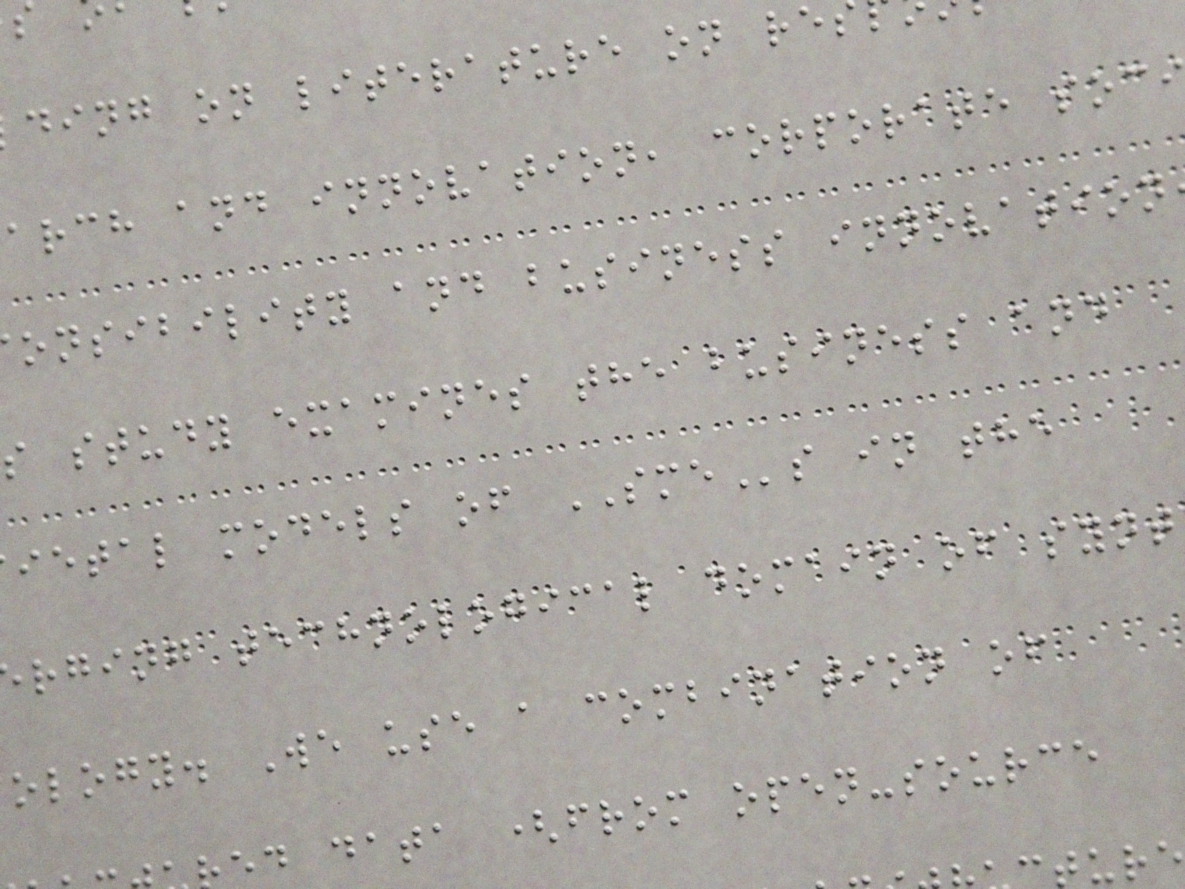ding on literature on re
arch and innovation, corporate soc
onsibility and business innovation
s study examines the business and
ietal models of SMEs in the
rging technological domain of synt
ology. We use a combination of
ed data (from open-source
